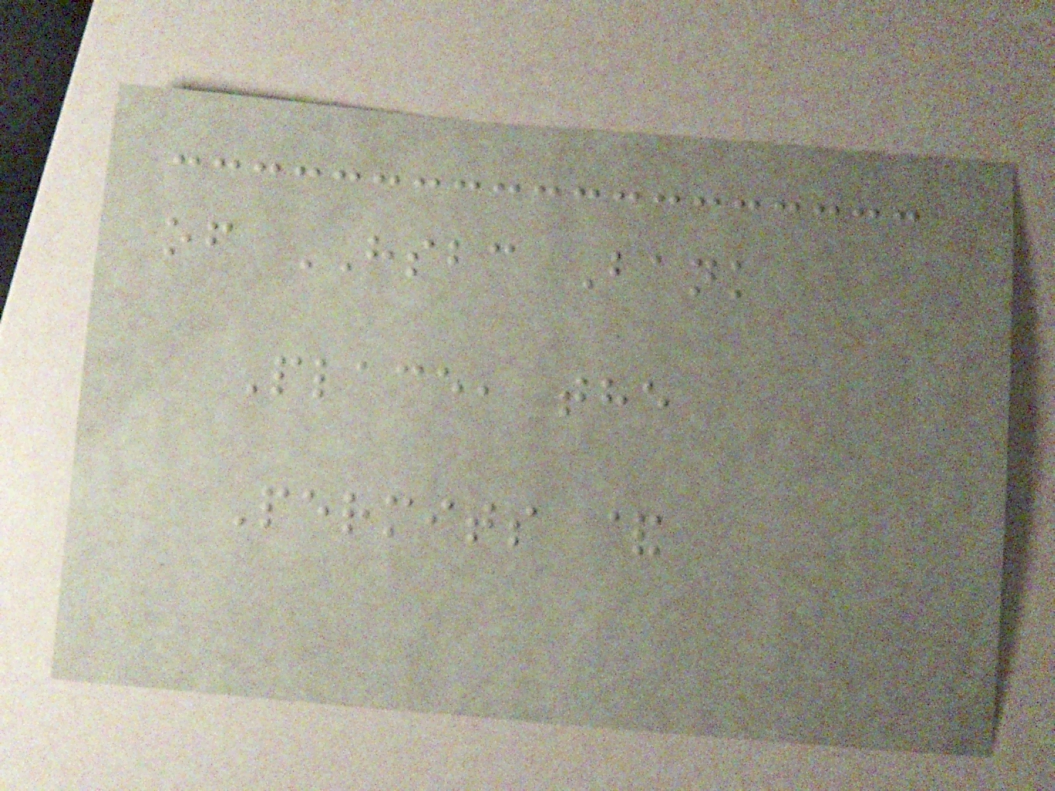of HSBC Bank
Place, the
Permits &
